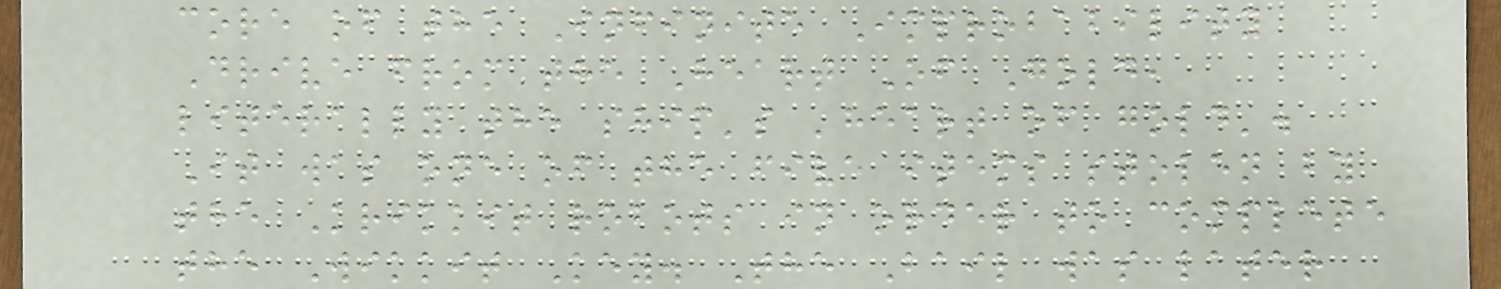core of the Infinite Improbability
Drive from the Heart Of Gold,
literally the ship's 'heart of gold'.
It was one of the five items stolen by
the Krikkit robots in order to complete
the Wikkit Key. The Bail was later
